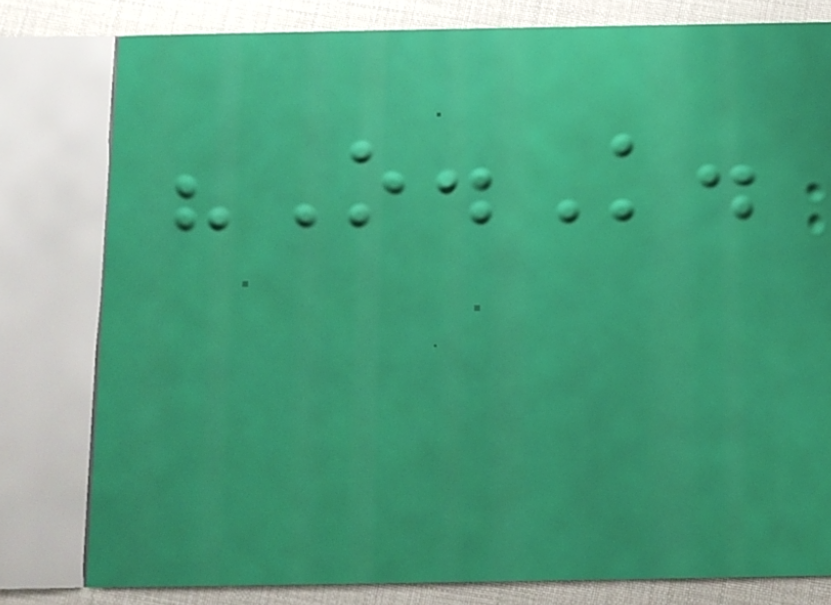"O.K.
